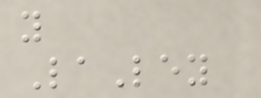y
LaLey
